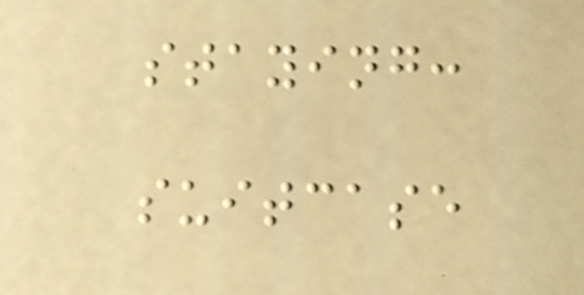staying:
suitcase
